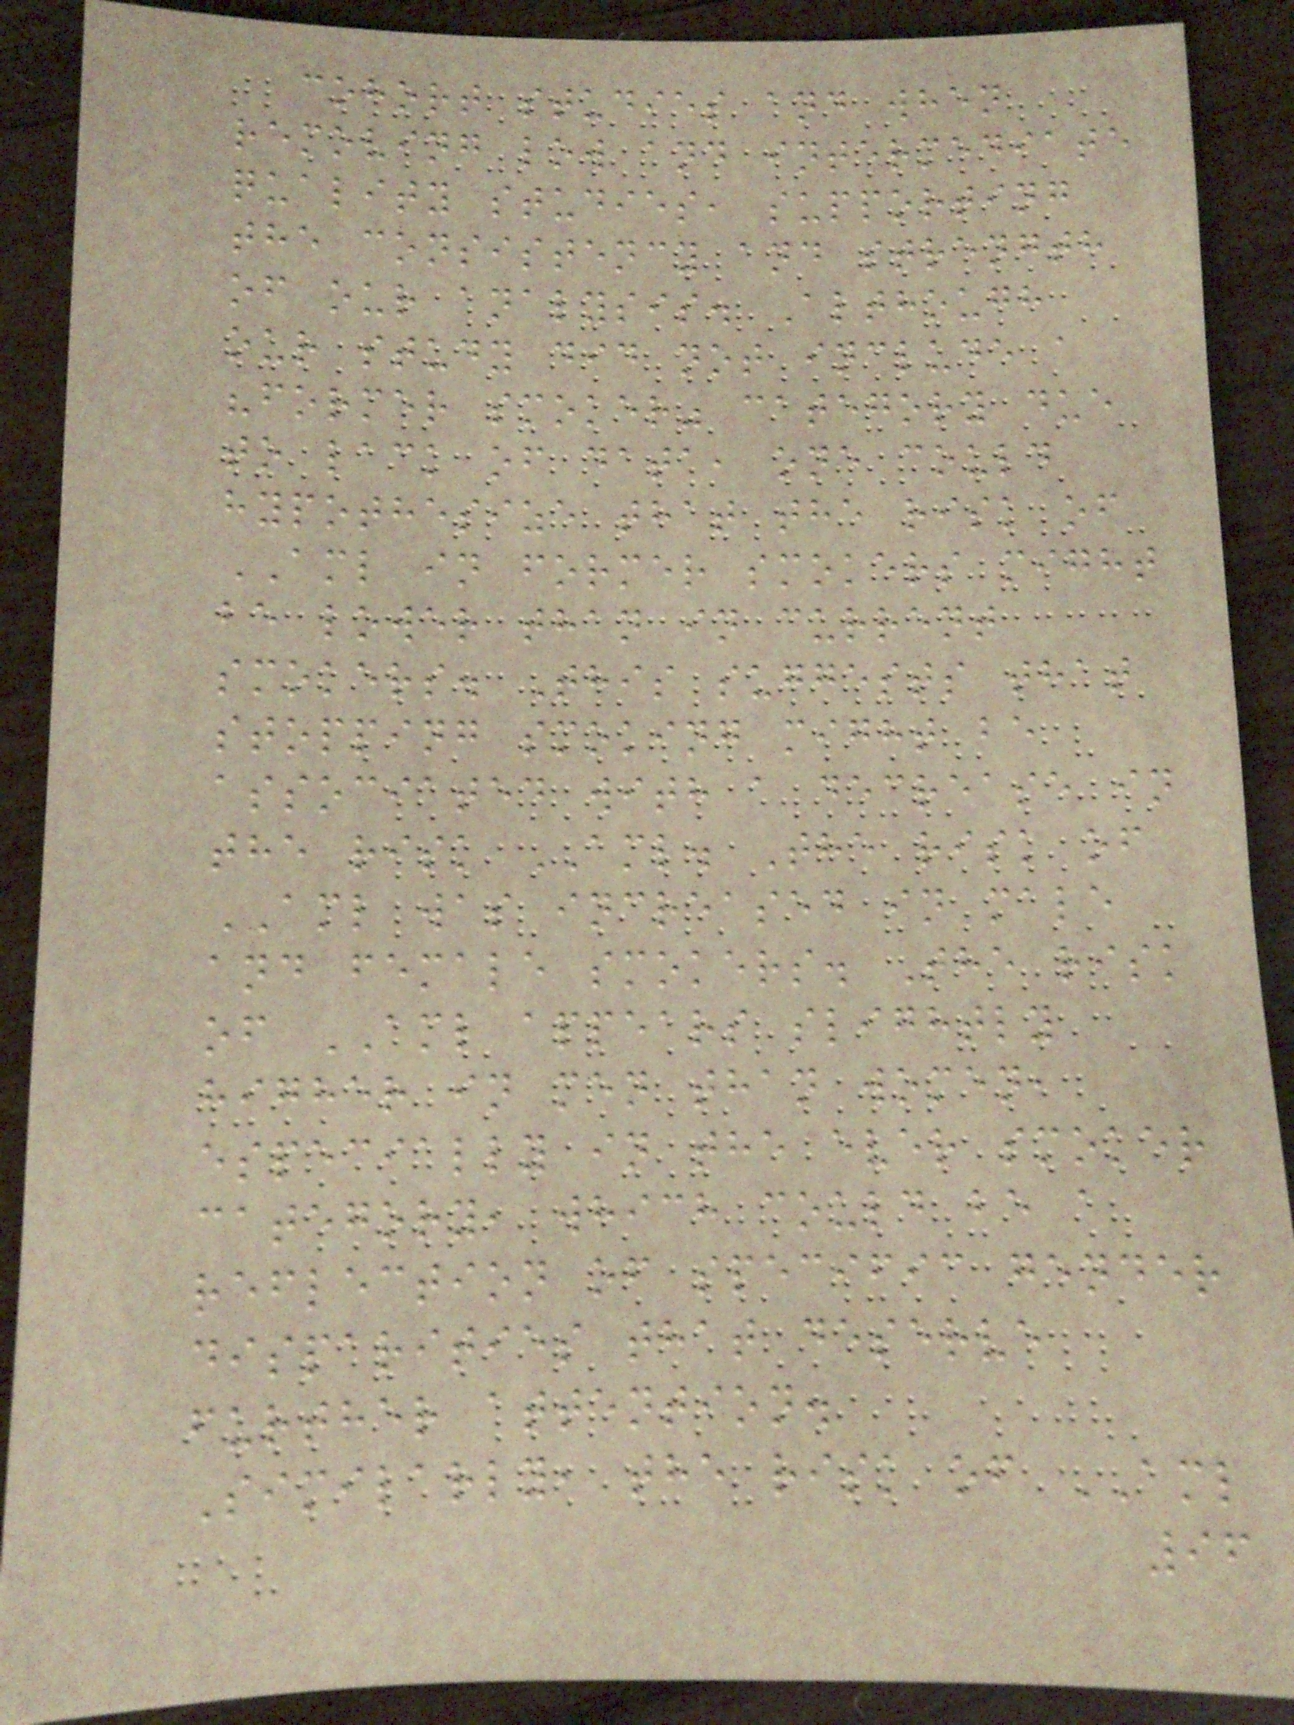cohort studies and when
removing low and intermediate
quality studies, supporting
the consistency and strength
of our analysis. Although
our study did not include a
"former smoker" category due
to lack of data, one could
hypothesize that the risk of
AML in former smokers might
be lower than in current
smokers. This suggests that
stopping smoking might be
associated with a decrease in
the risk AML. The risk of
AML was increased in male
and female smokers. The risk
of AML appears slightly
higher in men than women,
especially in the ever smoker
category, which could be a
reflection of specific gender
disparities that deserve
further attention.
Similarly, the risk of AML
96
